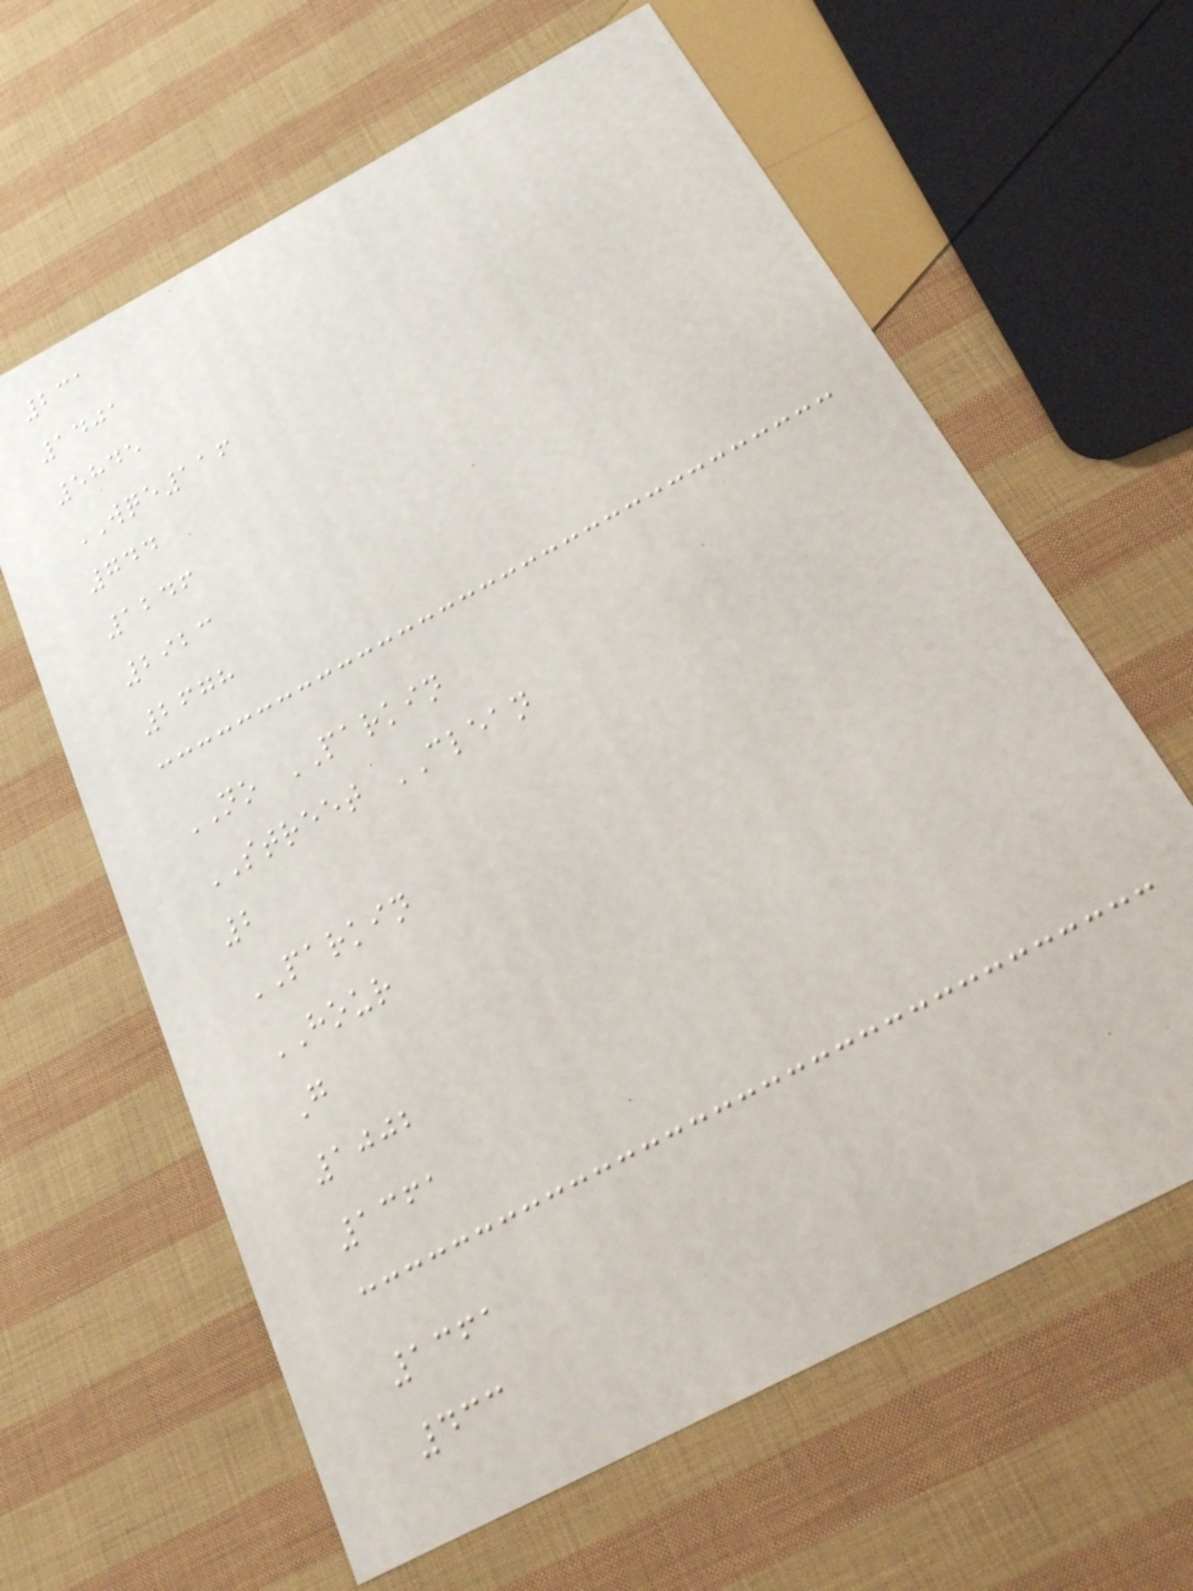231
1401
5845
WQE116
744
1246
2923
2678
NO PARKIN
STREET CLEAN
2
PARKIN
HOUR
G
1002
1361
1361
433
